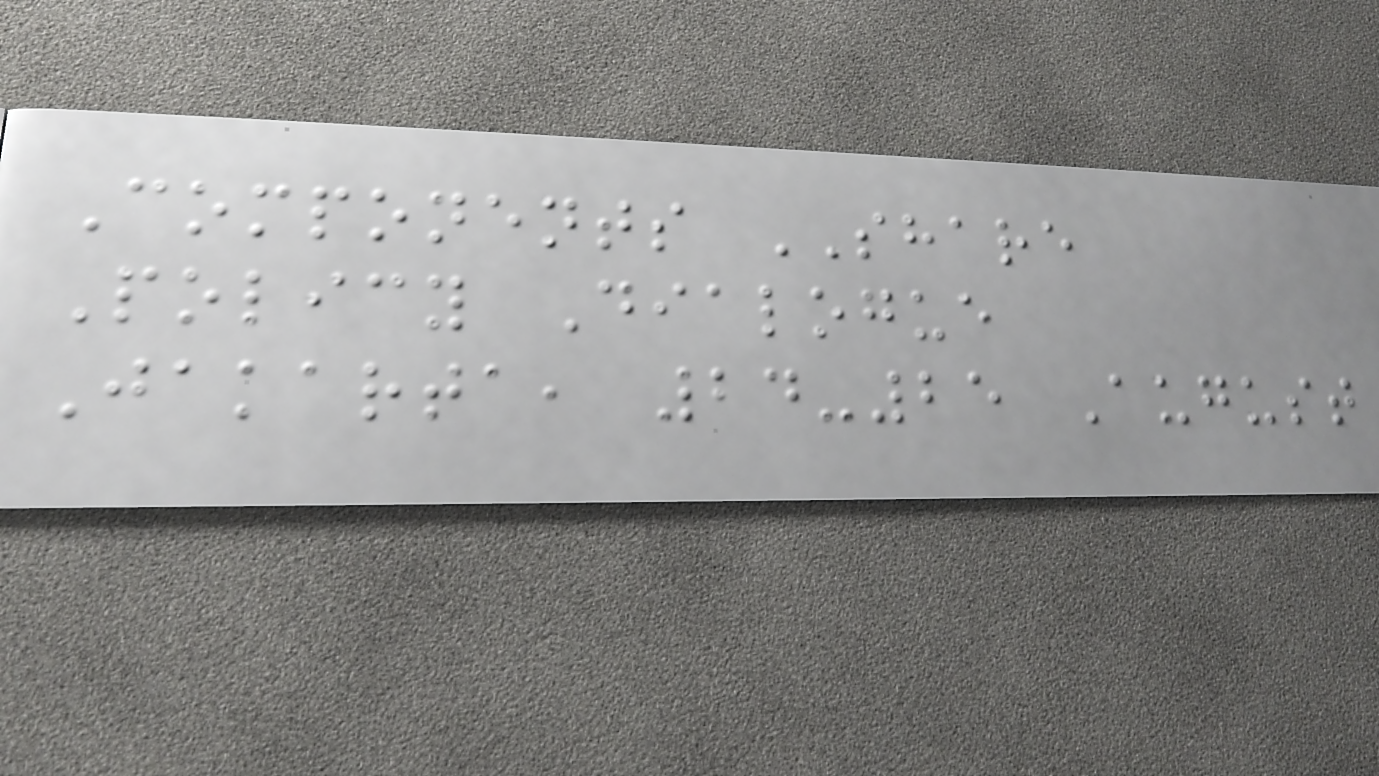Components SHARE
Policy Dialogue
Jakarta, 24-25 August
